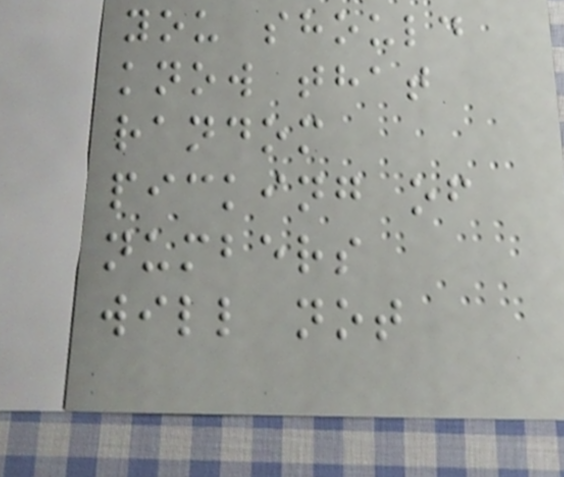you should
know that
random
picking of
numbers
will not
